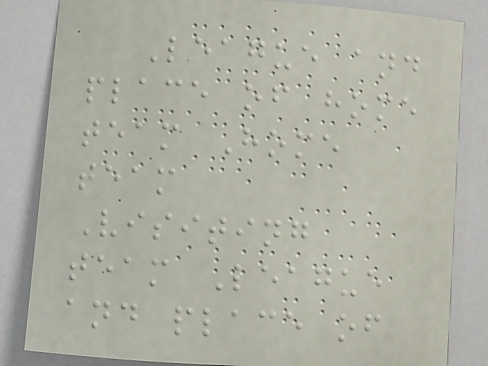League and
place of home
team Home
team
Visiting
team League
and place of
